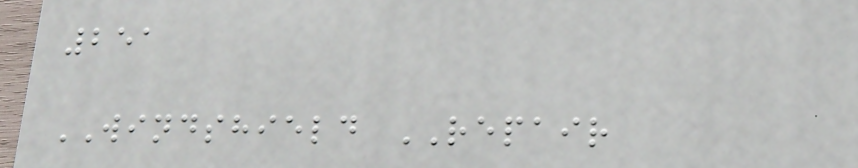251
WINDSHIELD REPAIR
